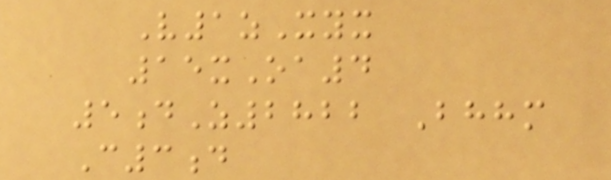V1zXyx
15xOa4
5dZ2822 Bhhm
C3d
